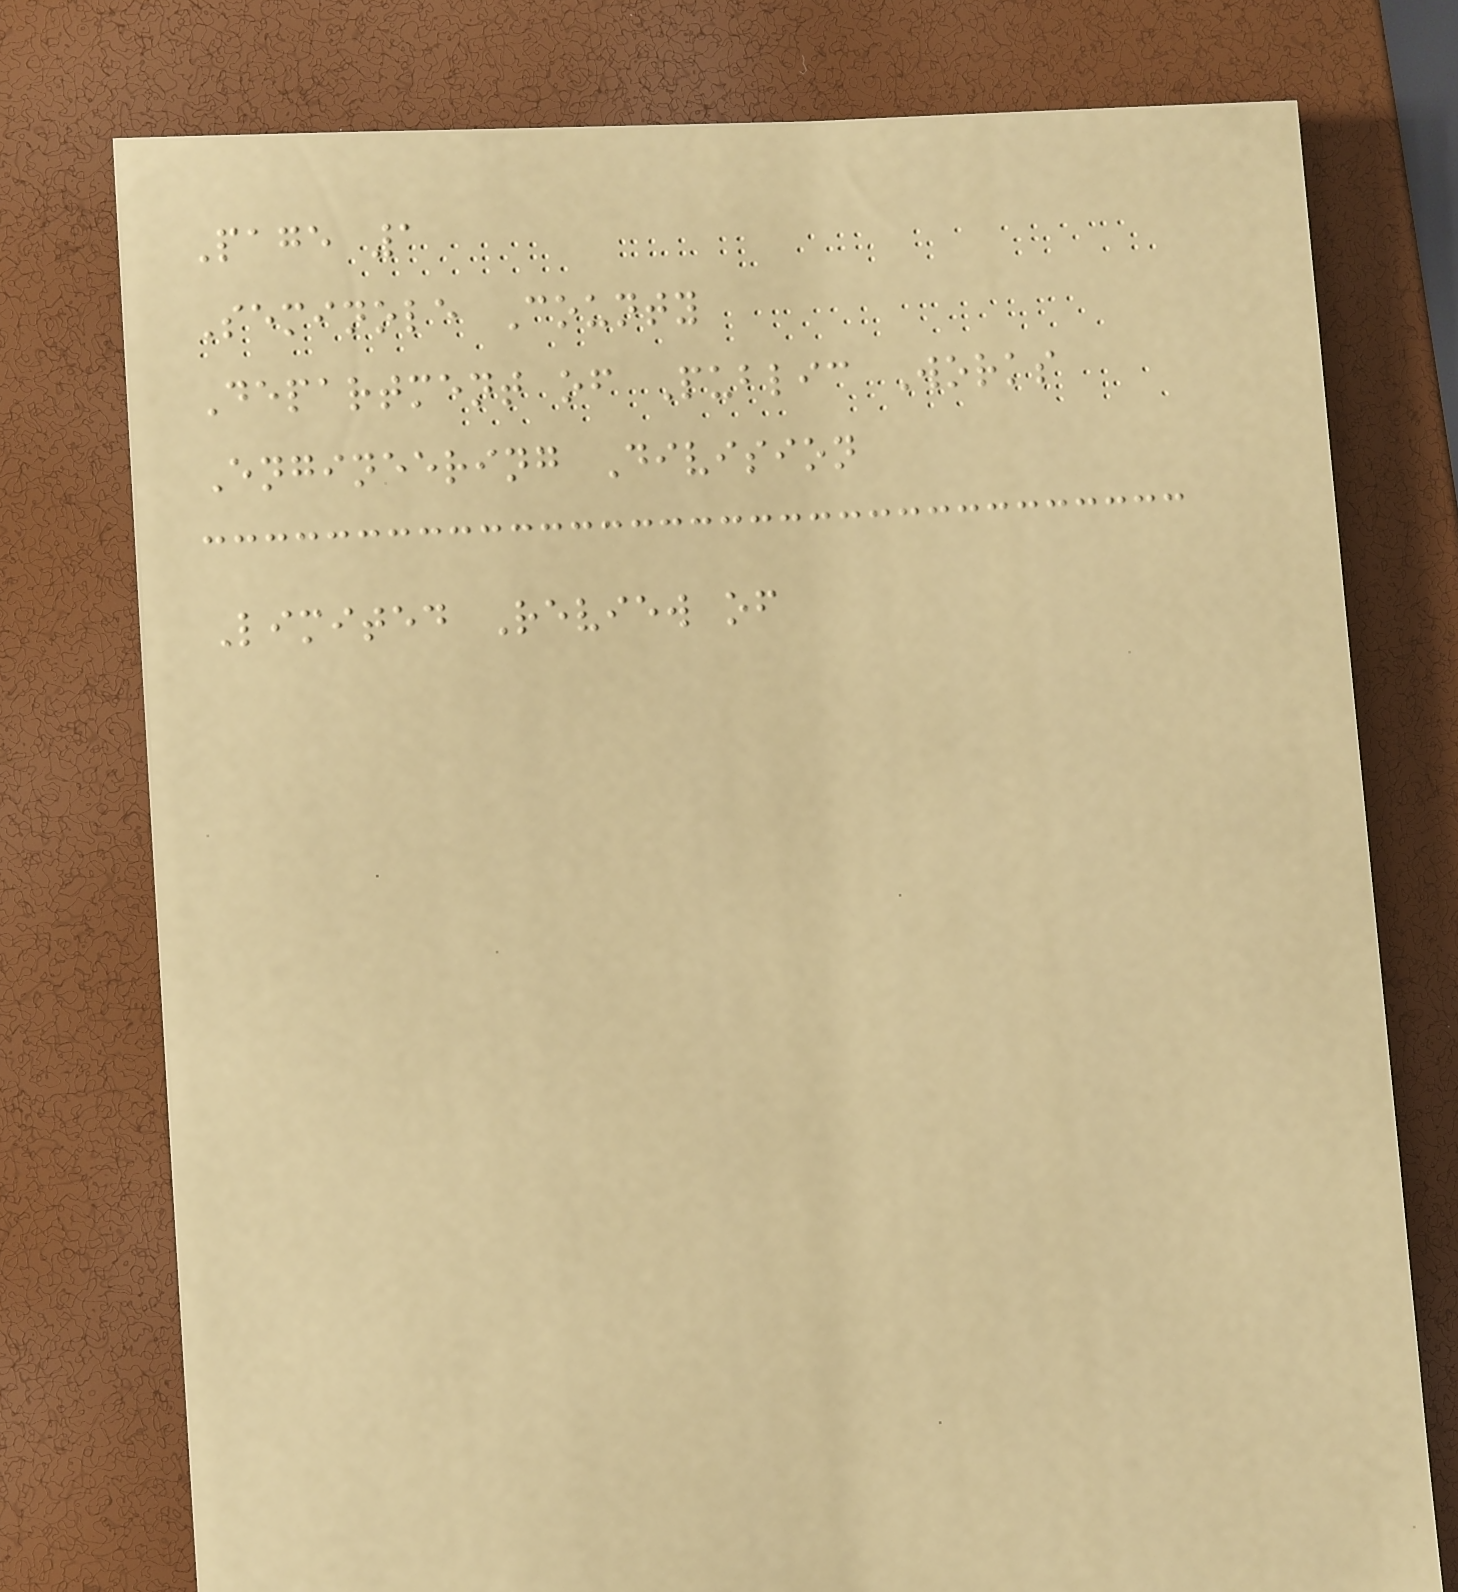Page 1
Seminole County
Department of Public Works
Engineering Division
Limited Review of
